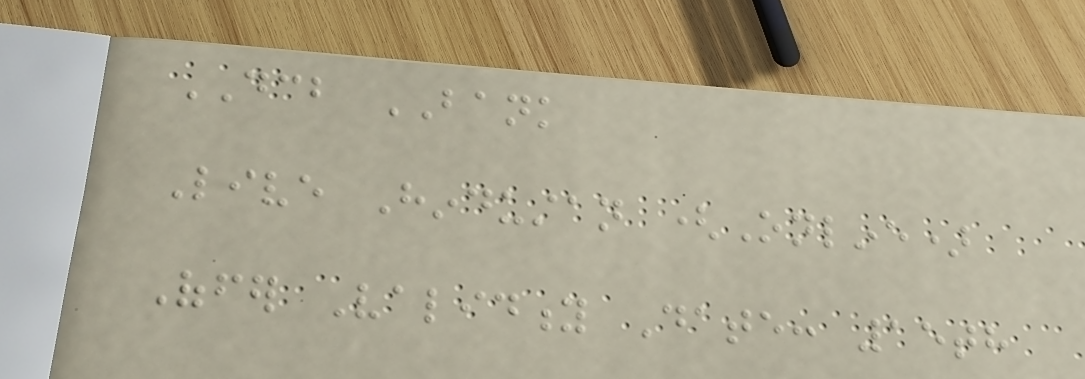DCB BANK
Live Hindustan (Online)
Offer Validity Date: 15th
